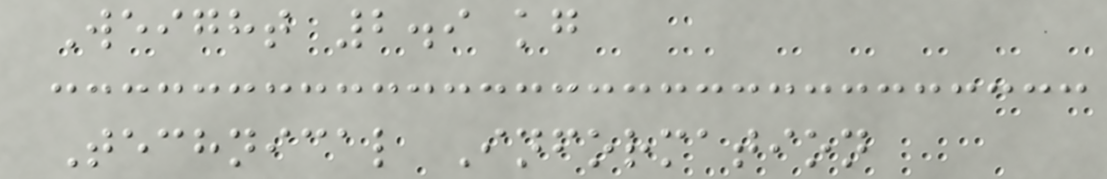Weight 2.9 kg
Technical Information
